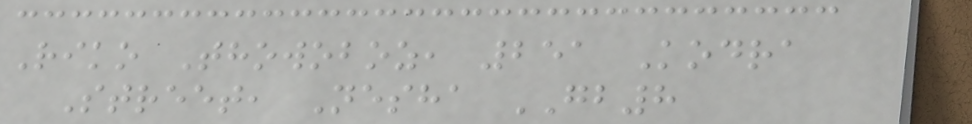Riko Thowoboz, 251 Kodra
Street, Nesha GB8
